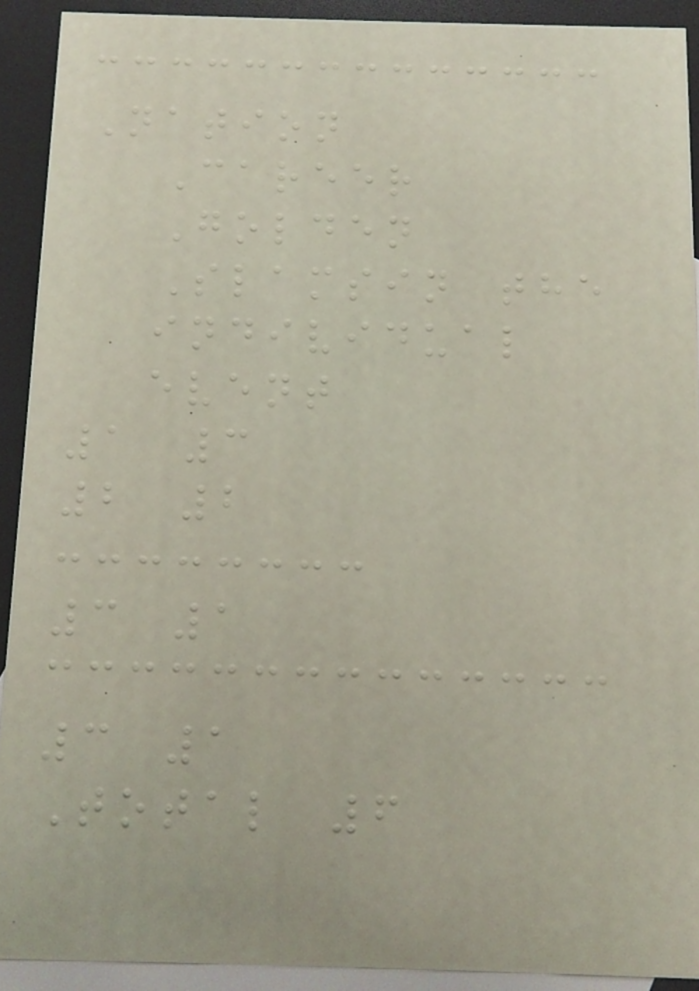Nation
Career
Golden
Slamsin the
individual
event
1 3
2 2
3 1
3 1
Total 6
